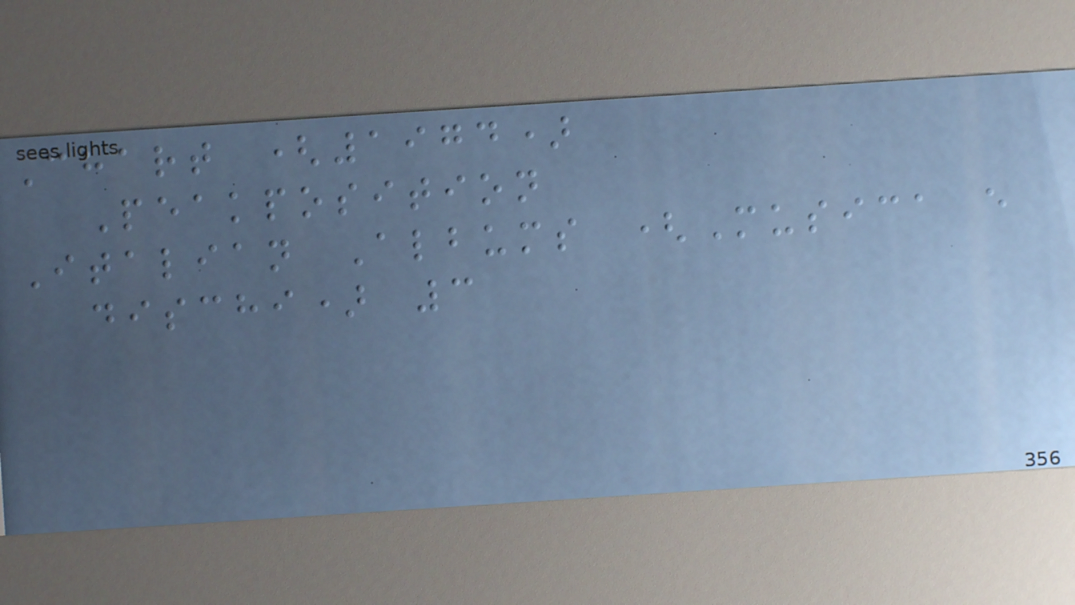Chart (1974)
Peakposition
Italian Albums (Musica e
dischi) 3
